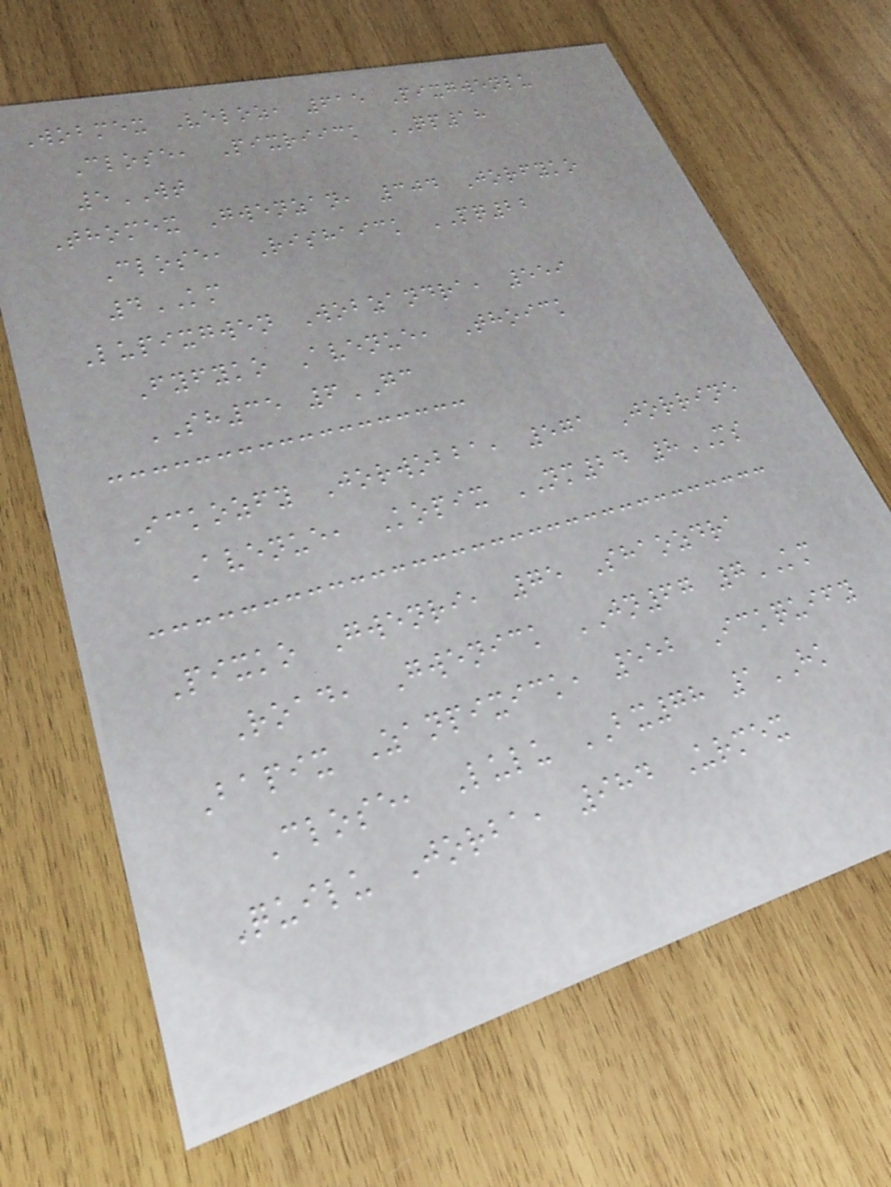Wobmex Veloz, 615 Pixgwenlu
Close, Pixriick QP18
5WT
Thomex Gwenzan, 304 Jorfyko
Close, Rishaick PQ22
4KM
Lupixgwen Wobzandra, 559
Fyfyko Avenue, Thoick
SH35 6GC
Ickozfy Jorwobba, 571 Jorrine
Avenue, Kopix NM24 8MS
Pixko Gwenri, 75 Shaozdra
Road, Gwenick JN67 7KM
Bapix Zanpixick, 552 Ickquify
Close, Lulu BX78 1HK
Quilu Jorba, 984 Urmex
